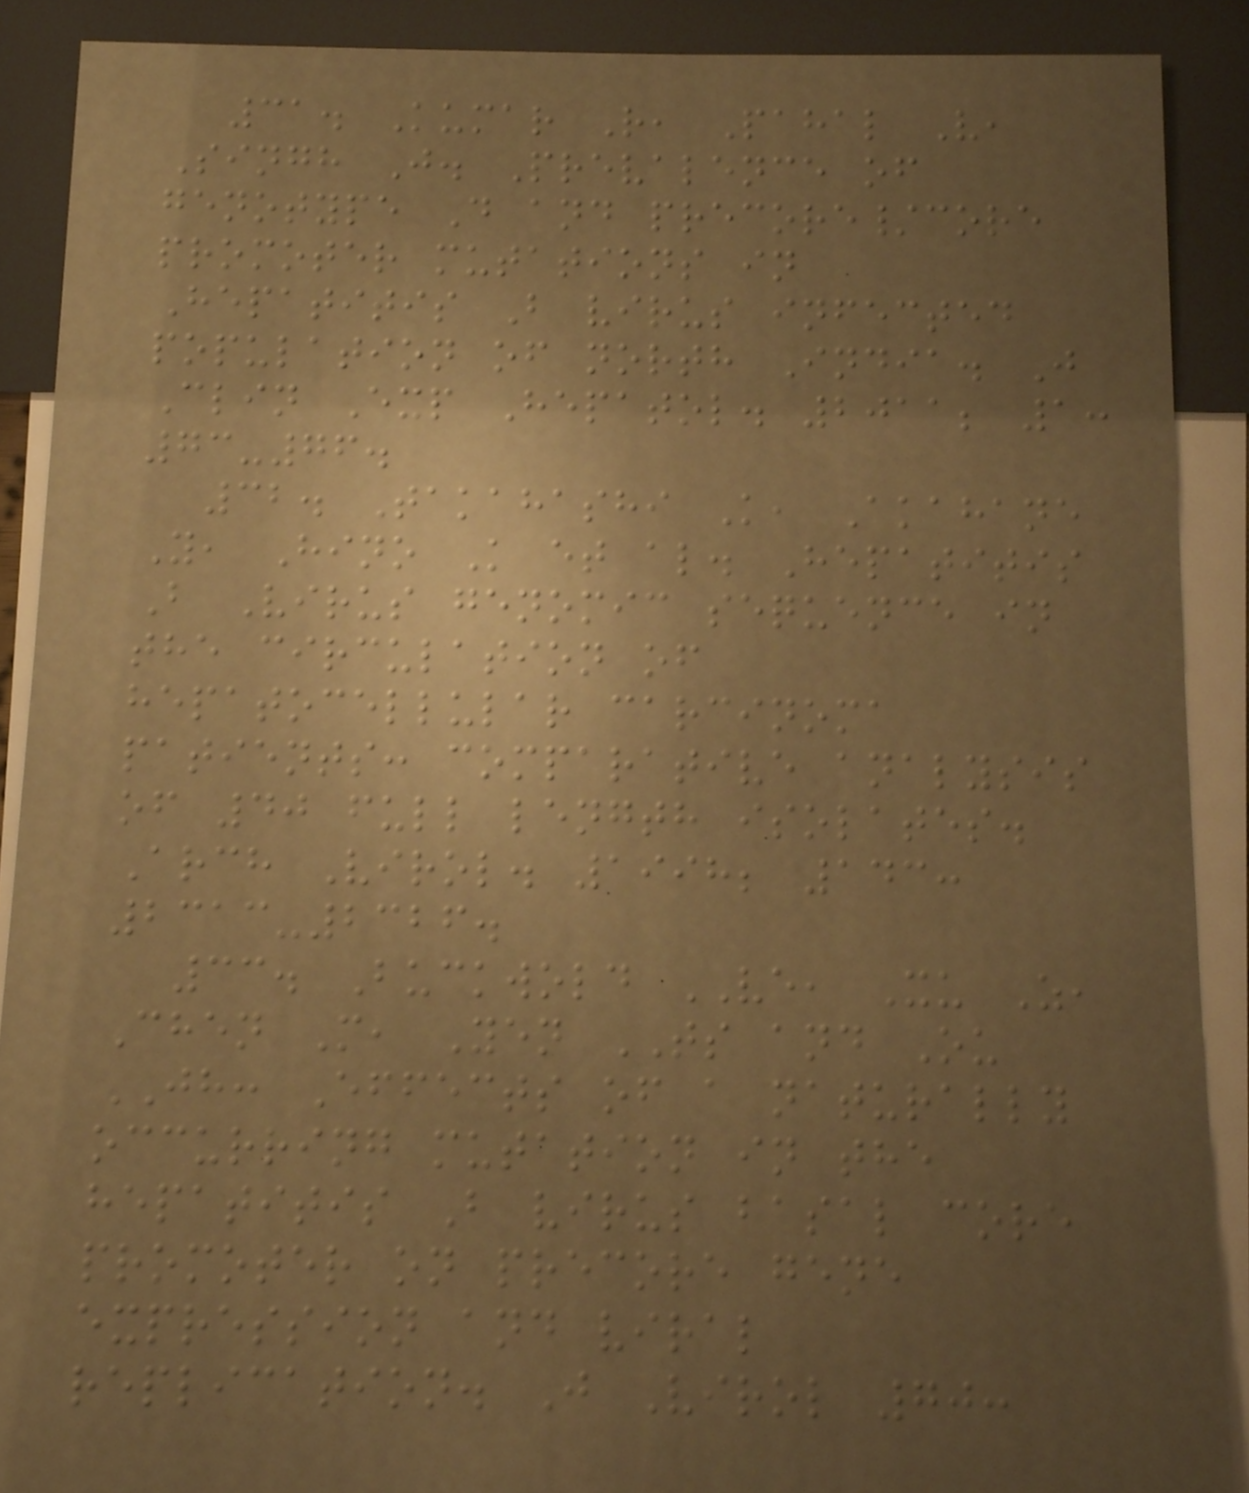31. Kumar R, Pahal V,
Singh J. Prevalence of
genotype D and precore/core
promoter mutations in
Hepatitis B virus infected
population of north India. J
Clin Exp Hepatol. 2011; 1:
73-76.
32. Takahashi K, Akahane
Y, Hino K et al. Hepatitis
B Virus genomic sequence in
the circulation of
hepatocellular carcinoma
patients: comparative analysis
of 40 full length isolates.
Arch Virol. 1998; 143:
2313-2326.
33. Buckwold VE, Xu Z,
Chen M, Yen TS and Ou
JH: Effects of a naturally
occurring mutation in the
hepatitis B virus basal core
promoter on precore gene
expression and viral
replication. J Virol 70:
